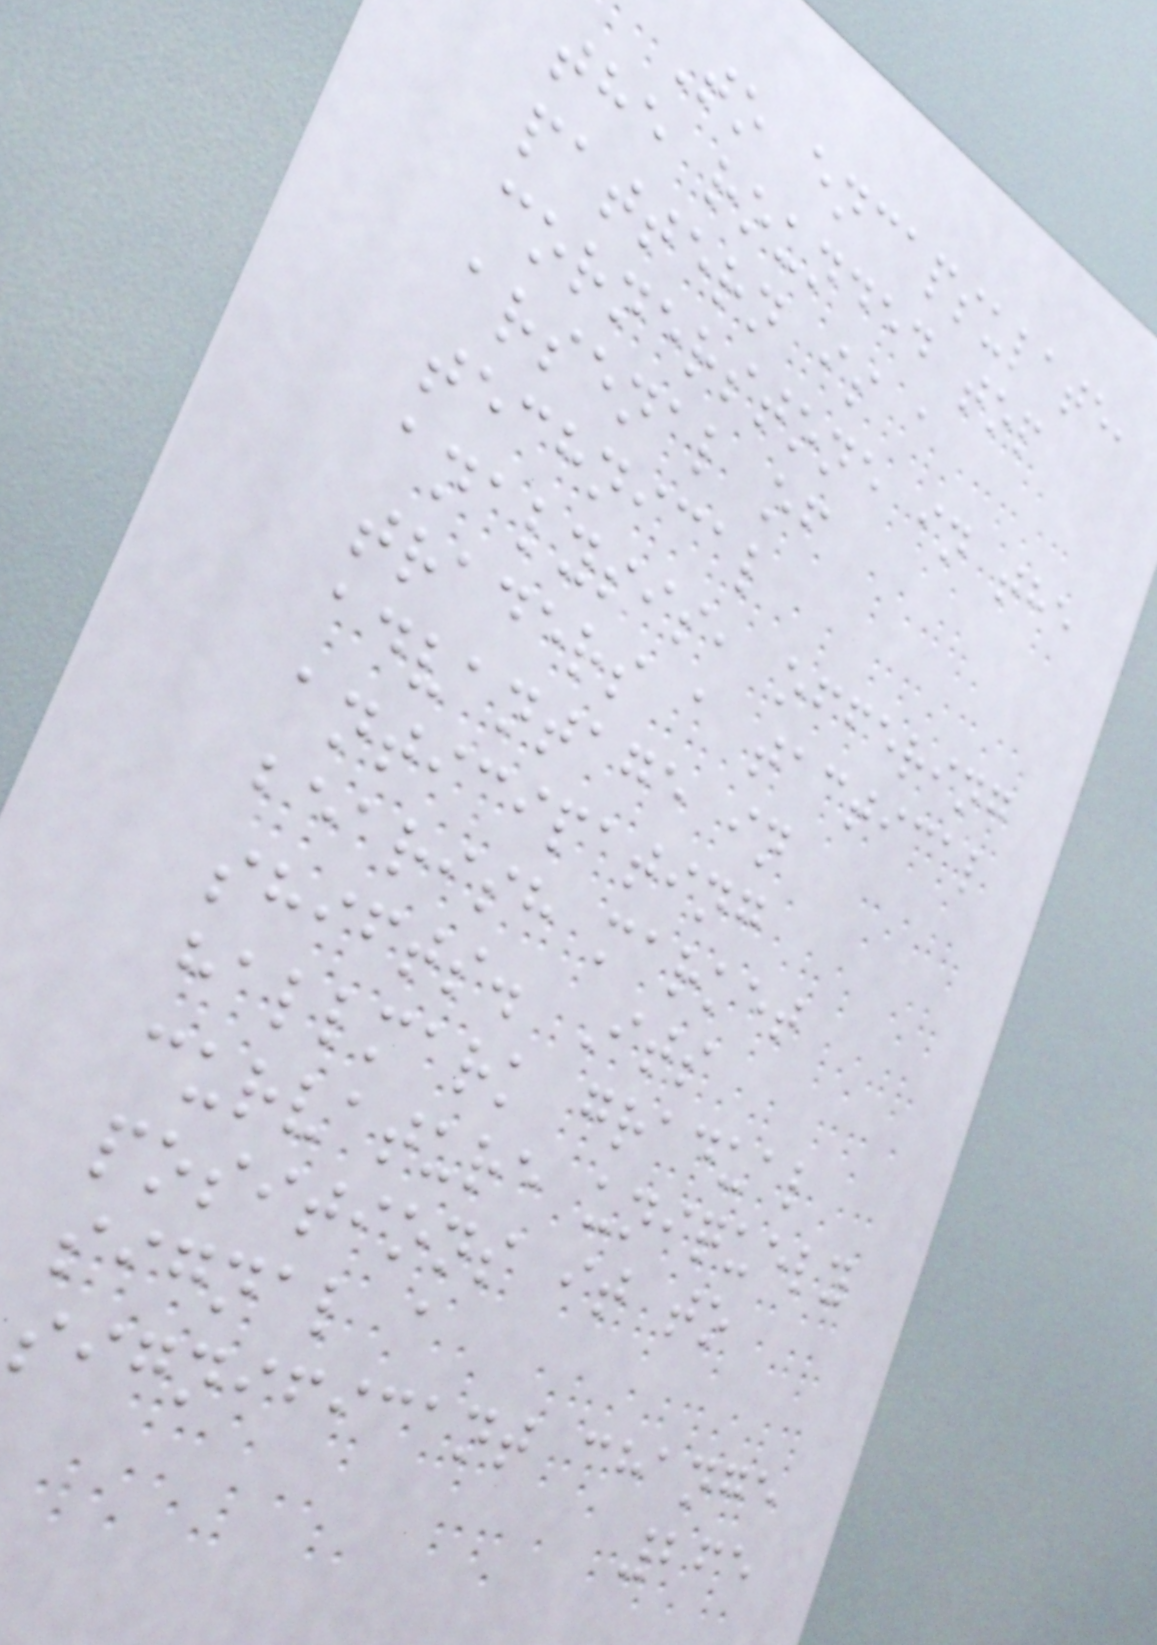To encapsulate,
the rounded top
pattern is a
cornerstone in the
arsenal of
technical
analysis, offering
traders a tactical
advantage in
anticipating
bearish market
shifts. Its
hallmark gradual
curvature uniquely
positions it to
signal a
significant change
265
